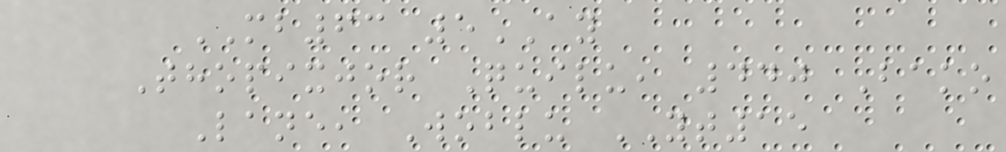MB63 5AY
Thopixjor Quilu, 440 Bako
Lane, Woblu YT15
